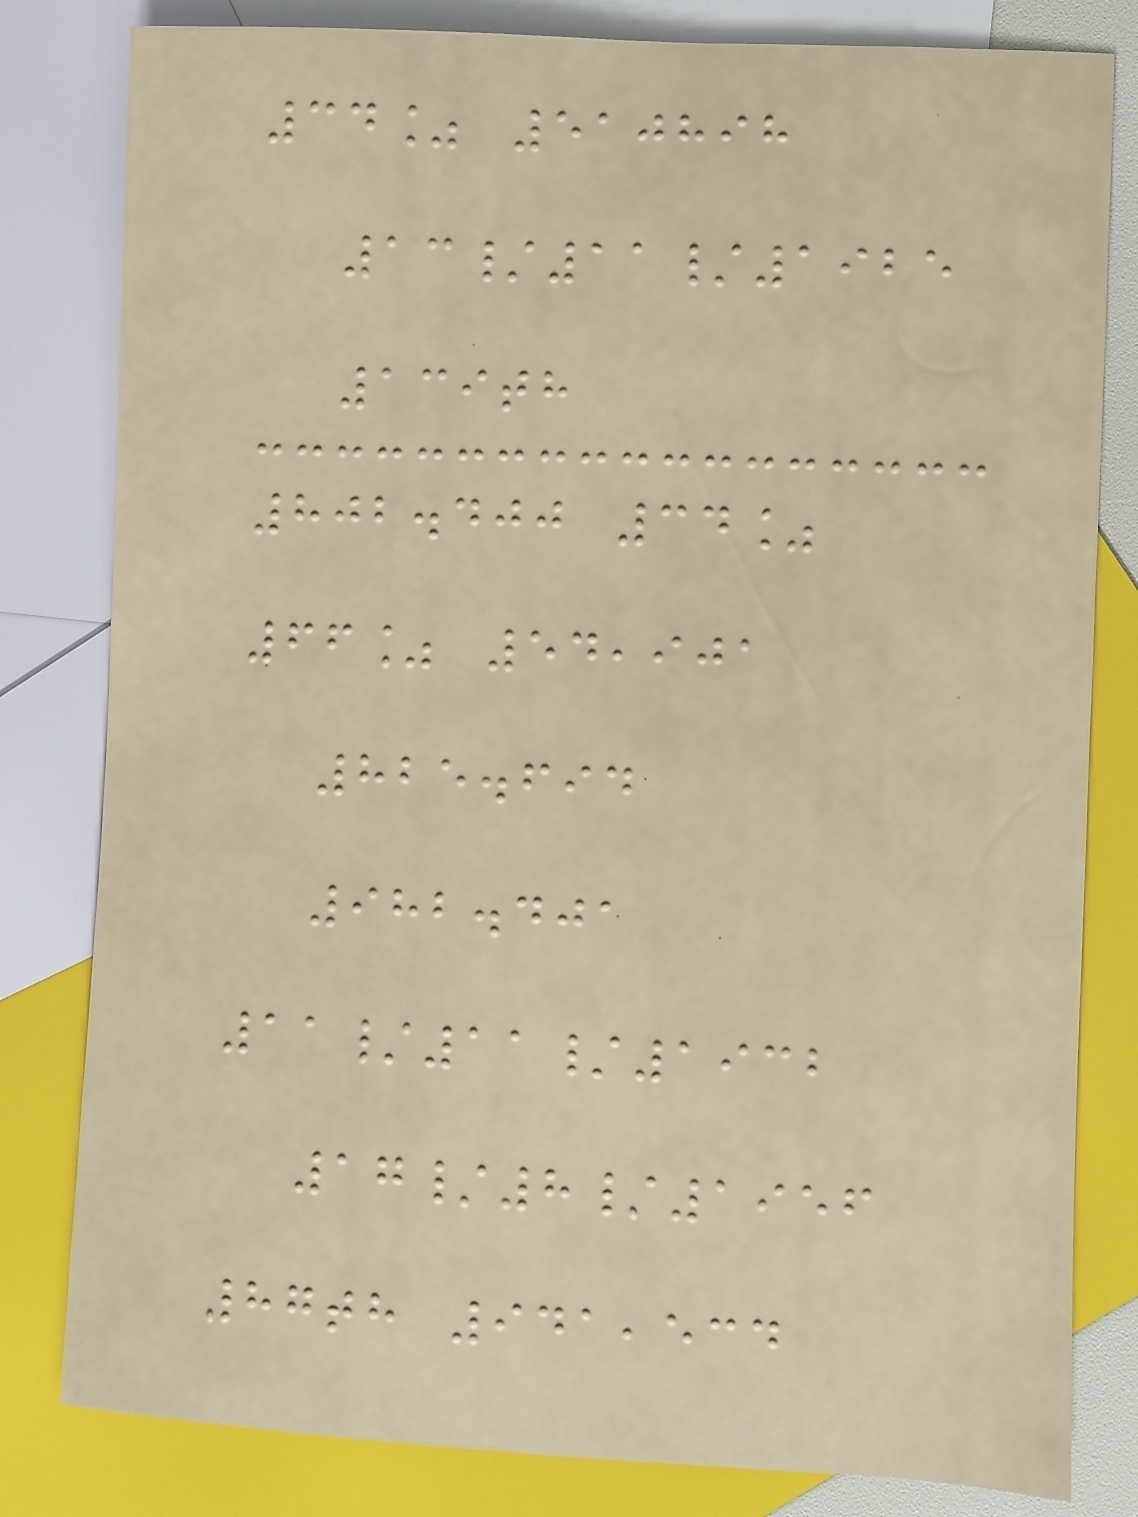34% 510898
13/11/1925
139th
802.400 34%
66% 54,901
825.694
982.401
11/11/1932
17/8/1956
87th 941,534
